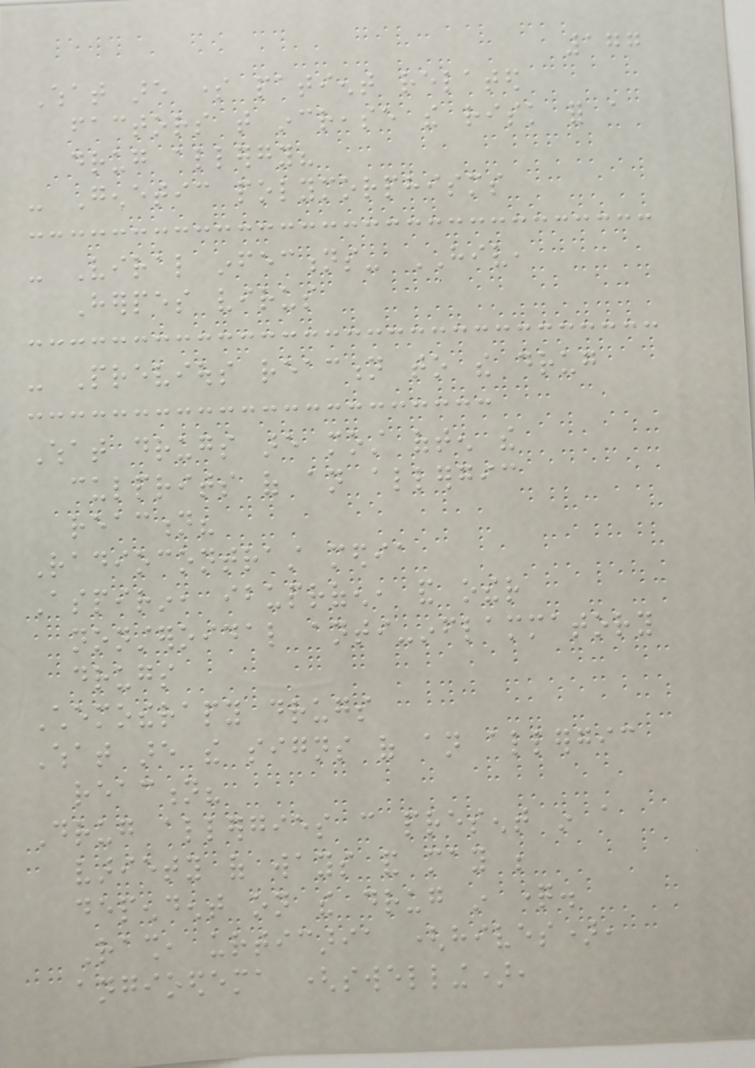177
What are some patient related
factors that increase the risk for a
drug allergy?
- Genetic polymorphisms
- Viral infections- HIV,
Herpes virus
- Previous reaction to the drug
What drugs are most often the
culprits of an allergic
reaction?
Radiocontrast media
Aspirin, ibuprofen, and other
nonsteroidal anti-inflammatory
drugs
Chemotherapy drugs
What are the signs of an allergic
reaction?
Drug allergies can present in a
variety of ways and may be
dependent on the drug in question.
Rash, urticaria (hives),
angioedema (swelling),
